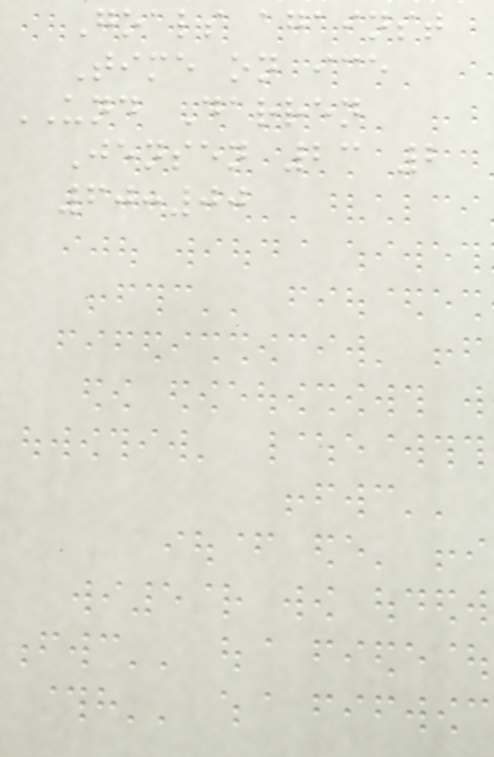Goals against
Time on ice
UND Darren
Jensen 23 2
60:00
